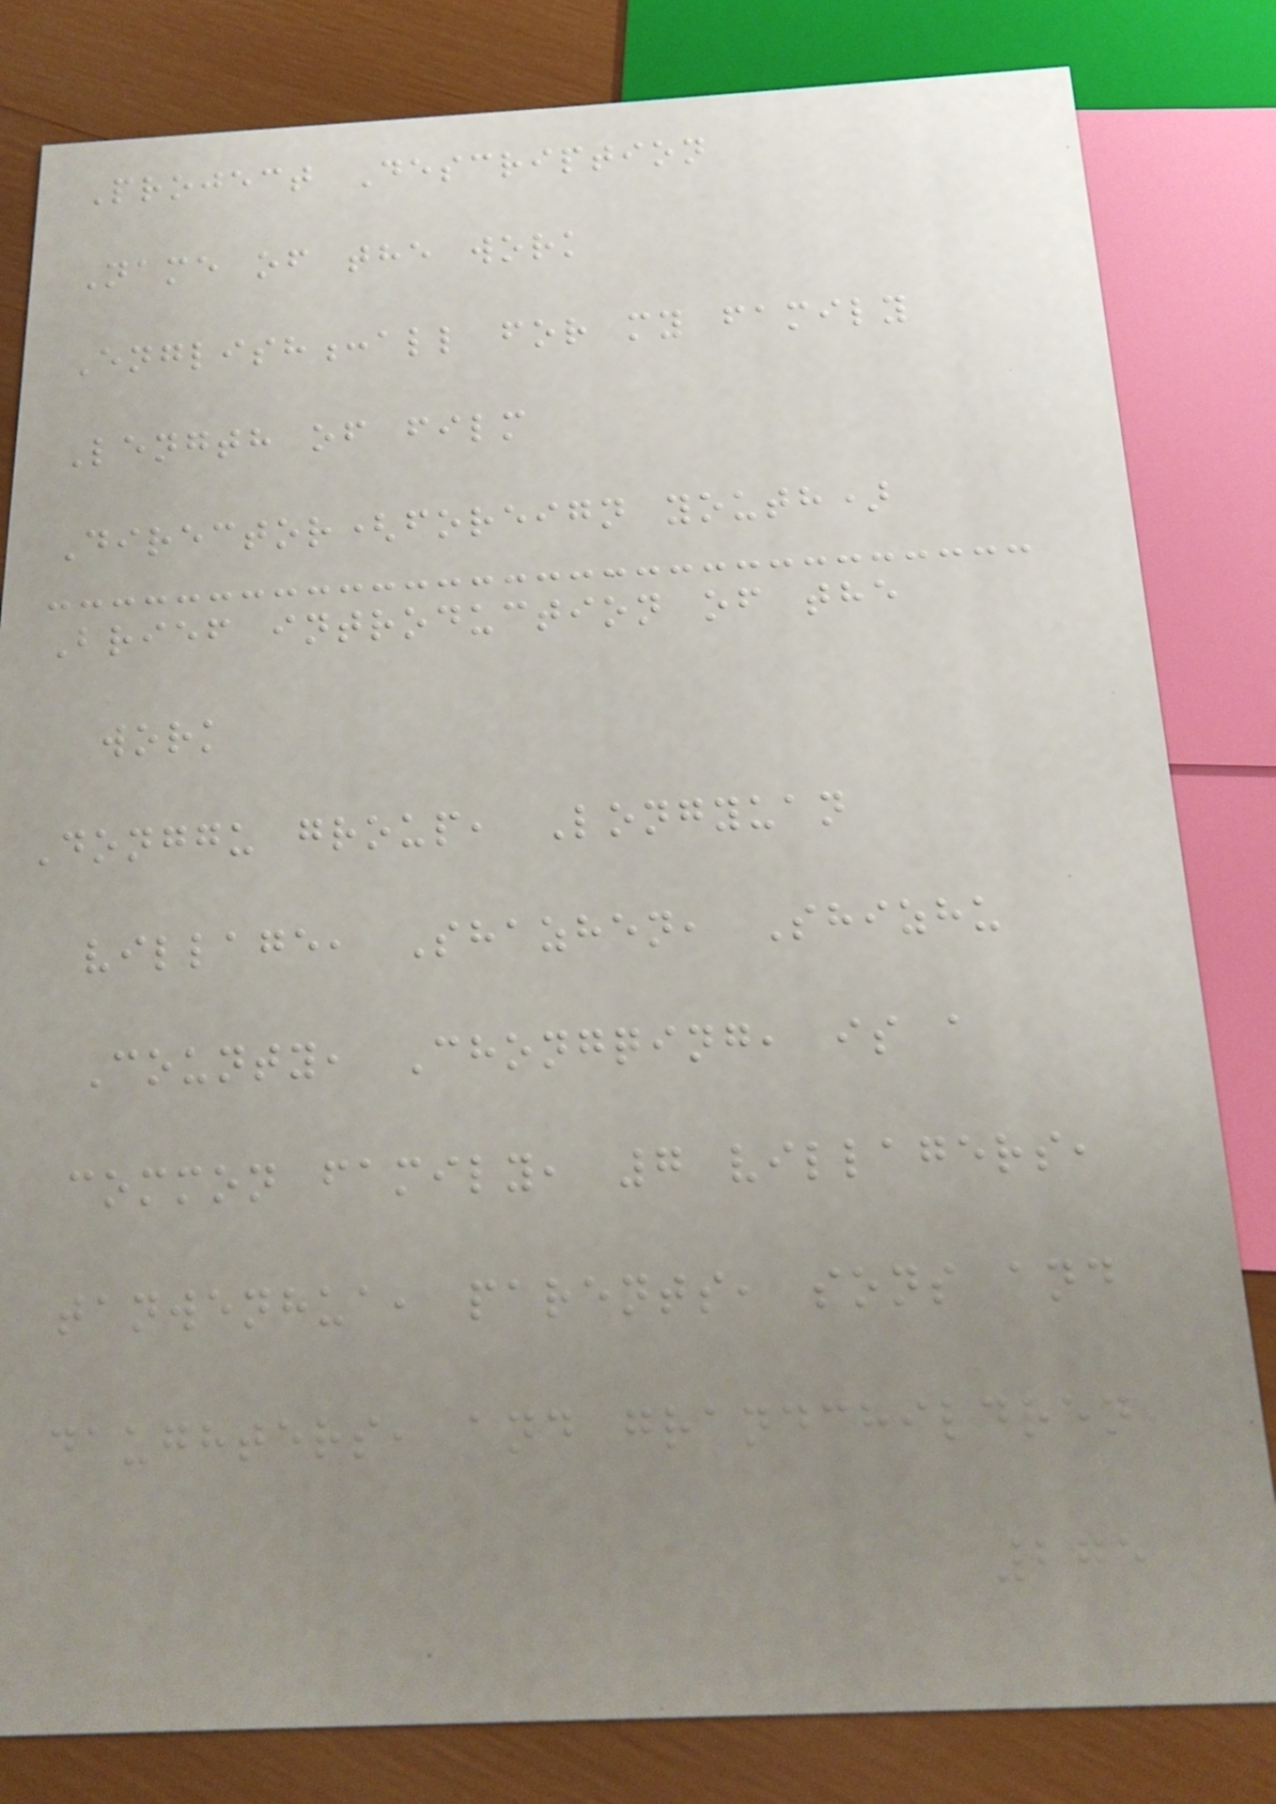Project Description
Name of the work
English:all for my family
Length of film
Director(foreign youth)
Brief introduction of the
work
Donggu group, Longyuan
village, Shazhen, Shizhu
County, Chongqing, is a
common family, 7 villagers,
tanwenhua, parents, sons and
daughters, and grandchildren
275
